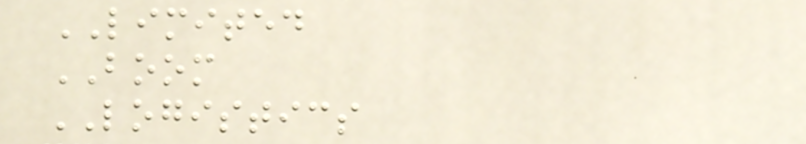LIMITED
BOOM
LOGISTICS
